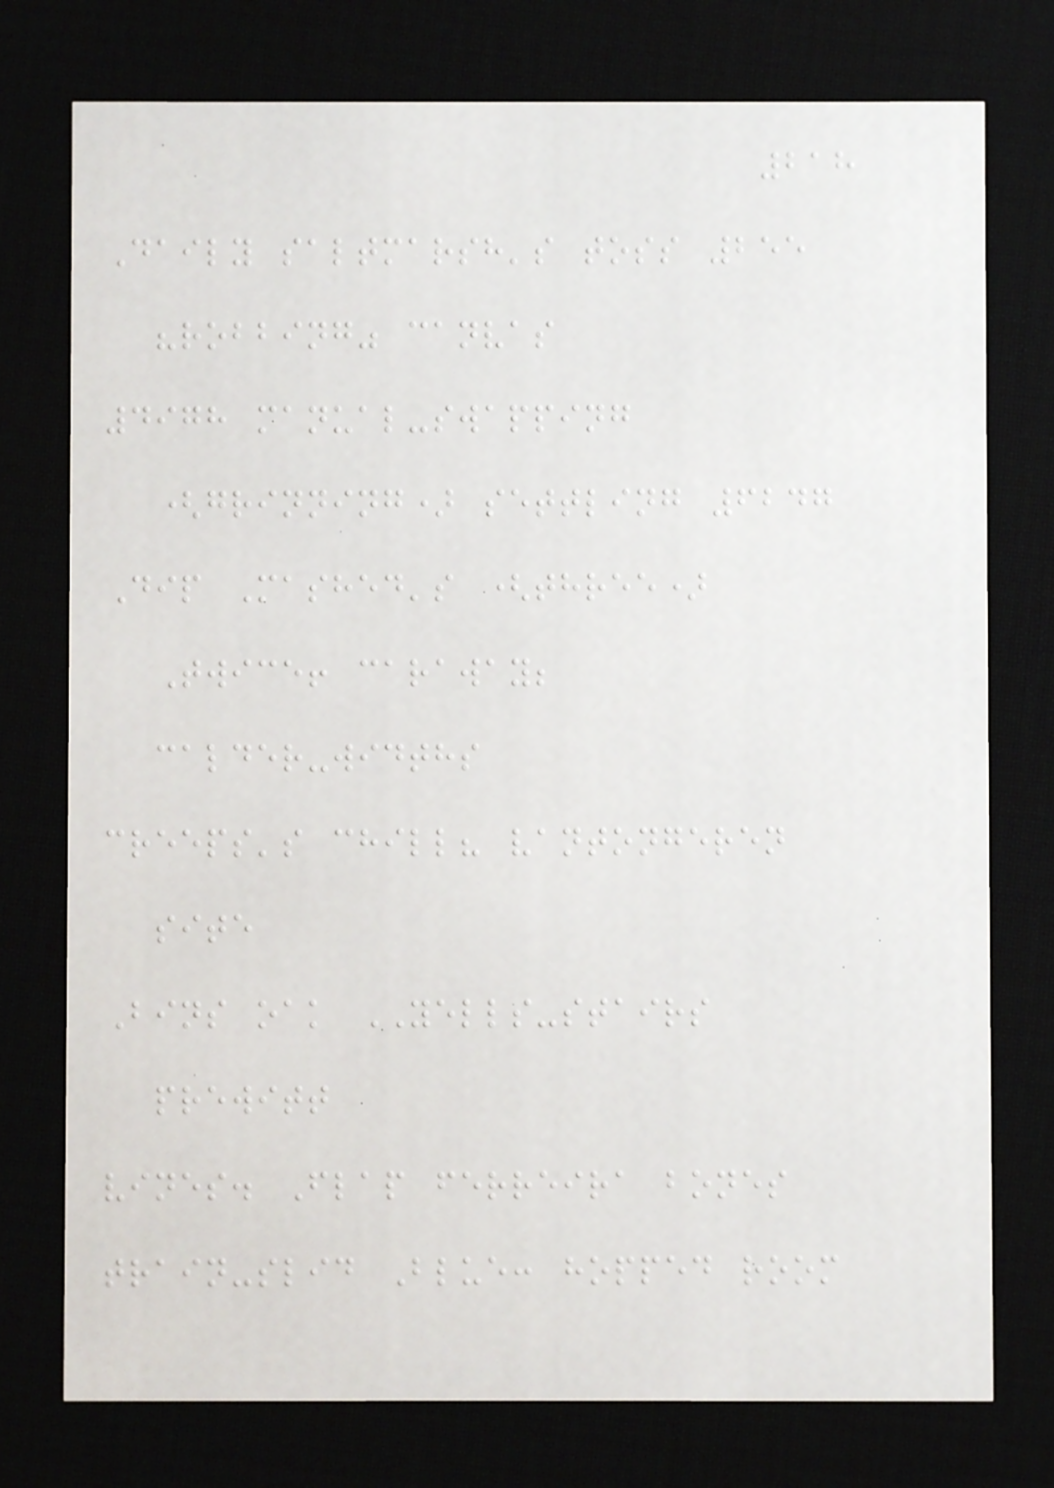218
Daily saltmarsh's toss 255
"robbing" canvas
4978 manual-swapping
(grinning) settling 6247
Dip Mashed's (three)
Twice! caraway;
calder-widths
creeps's chill? vantongeren
site
Bins oak YELLS-stairs
prewitt
vines. Flap ferreira bones
train-slid Blue: hopped room
